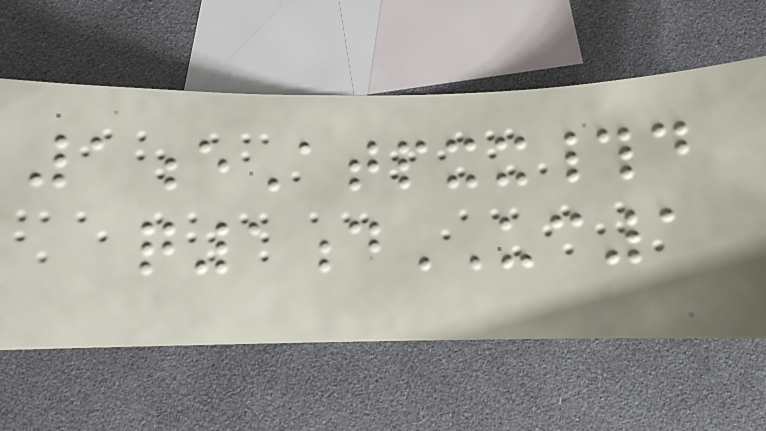1eAtpxx#d
q1dUC1
